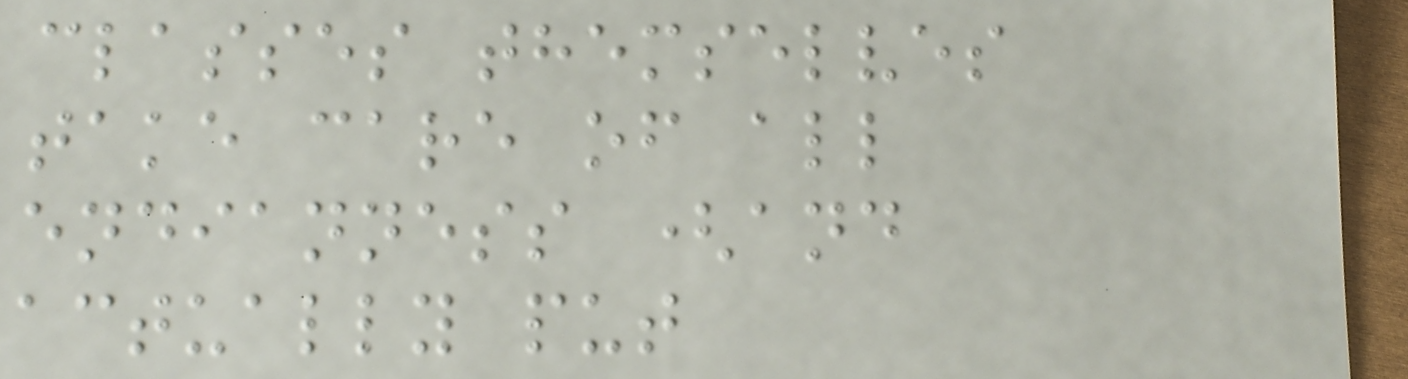classes themselves
take care of all
endianness (and
actually put
